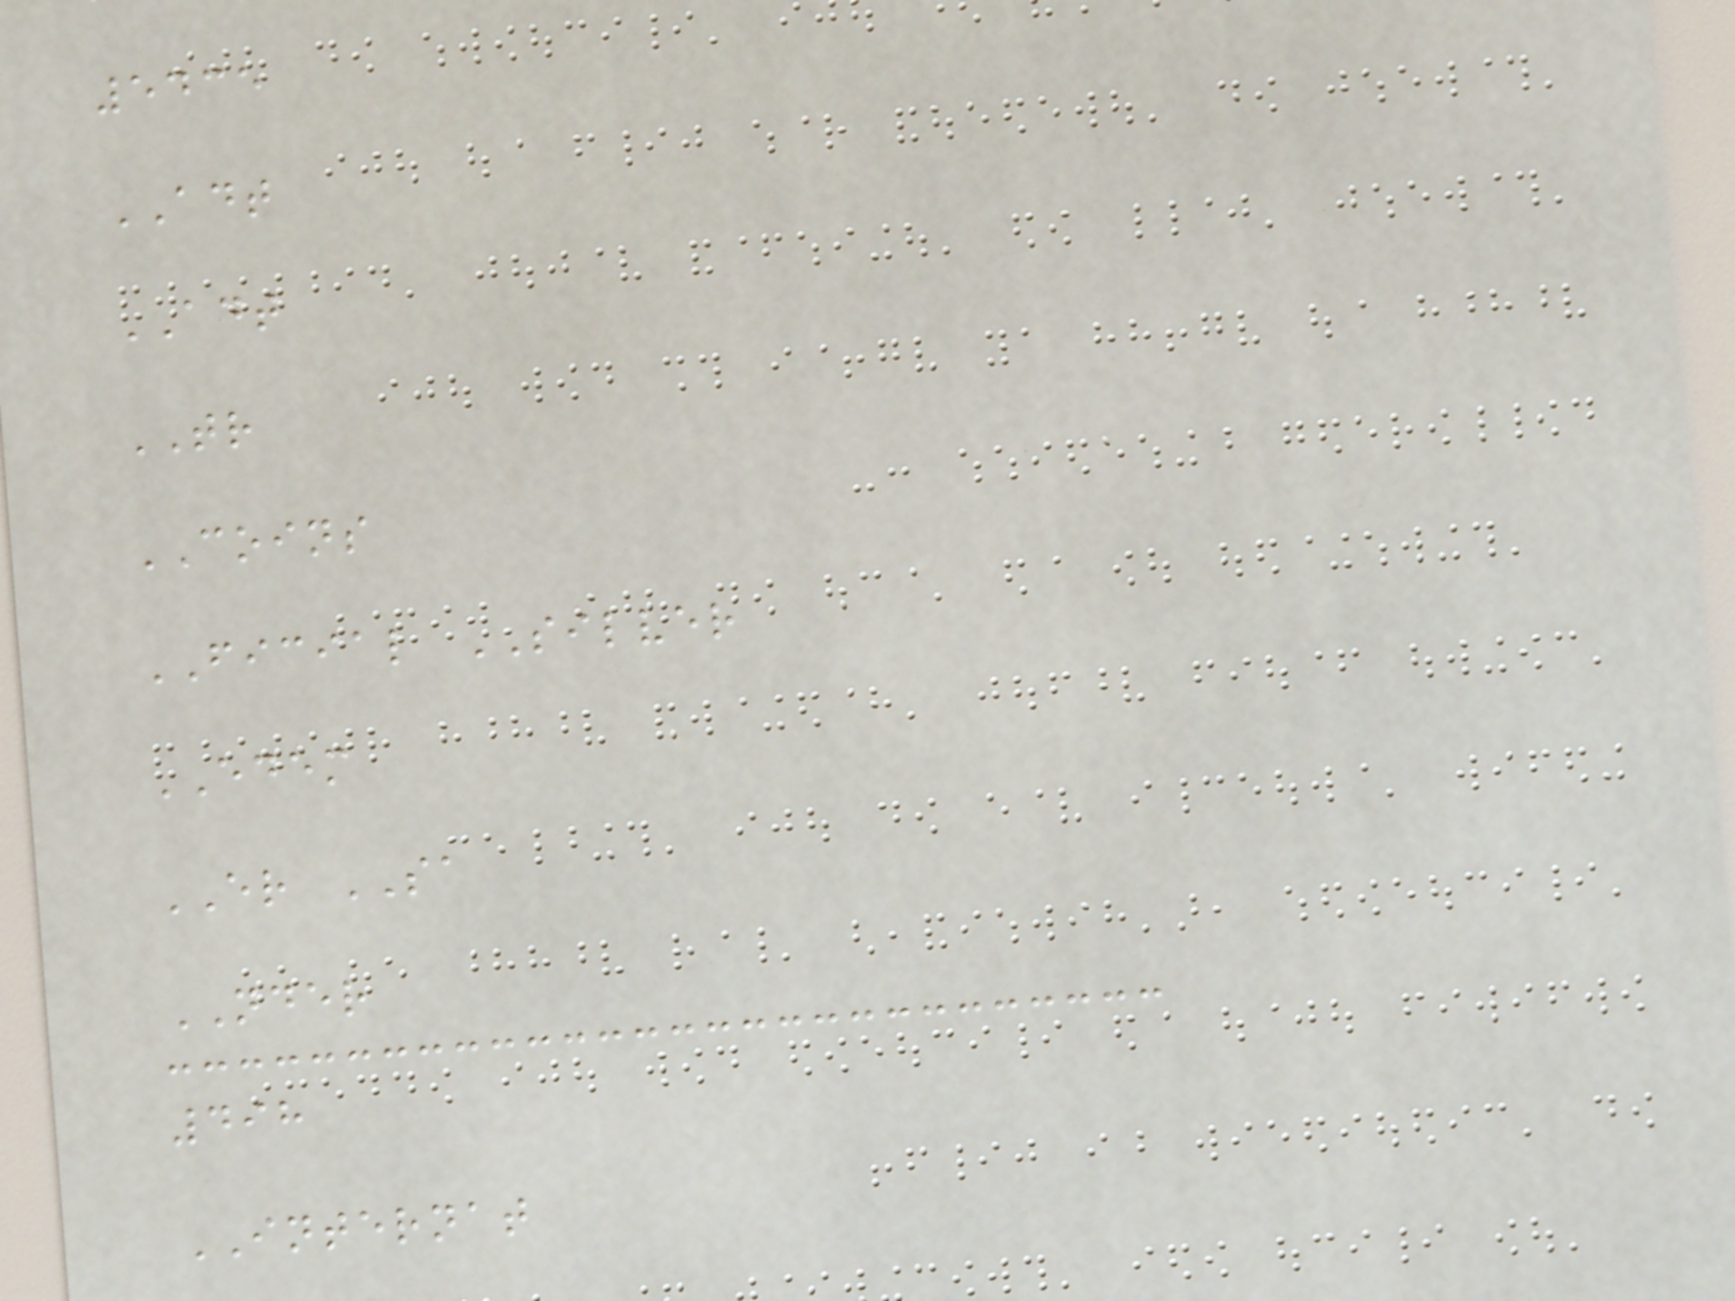5435
ADT
ADT
TR
COINS
FICIAL SILVER
EDEM
ER SA
NDER
498
INTERNAT
